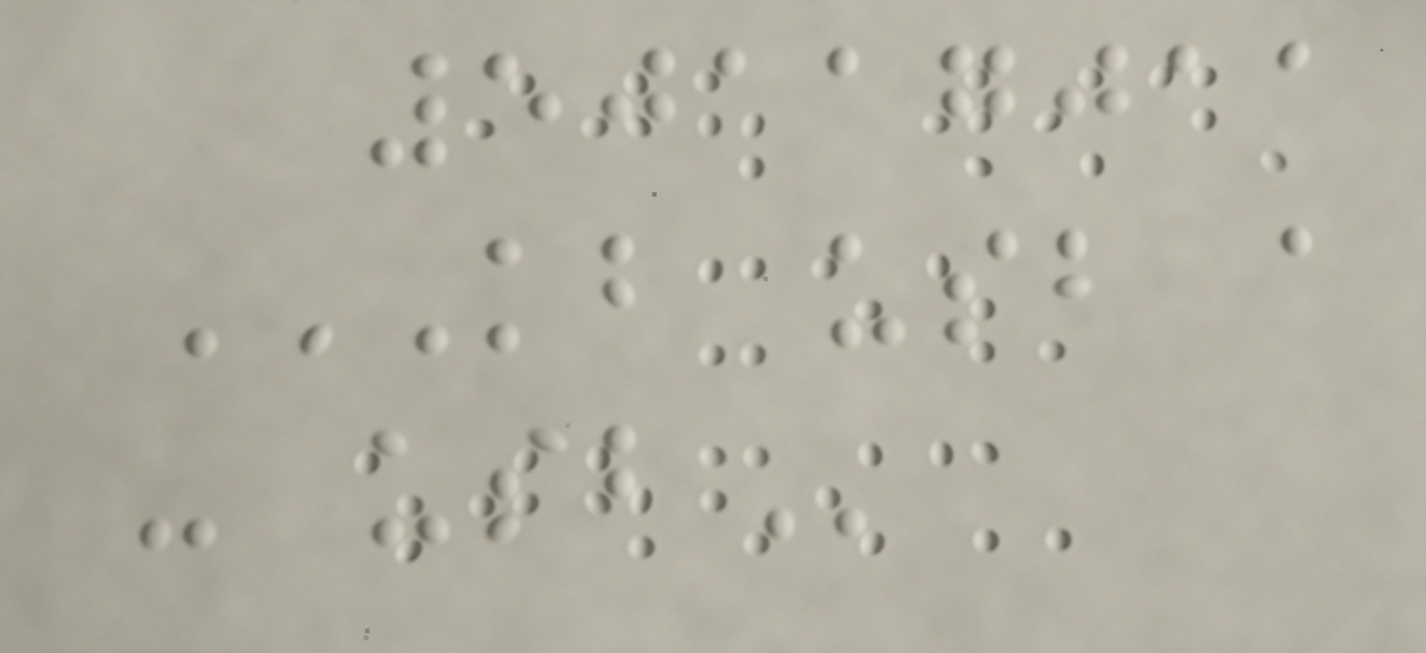50117011
KB USB A
- USB
